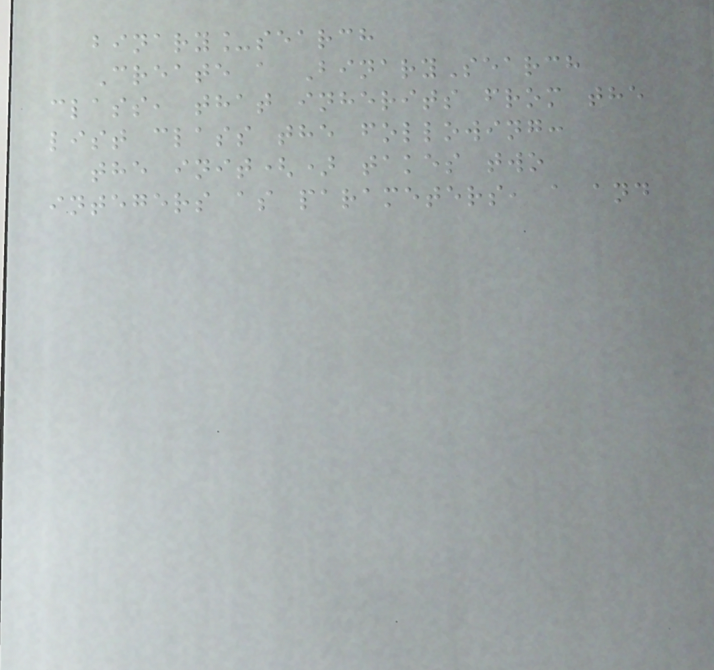binary_search
Create a BinarySearch
class, that inherits from the
list class the following:
the init() takes two
integers as parameters, a and
